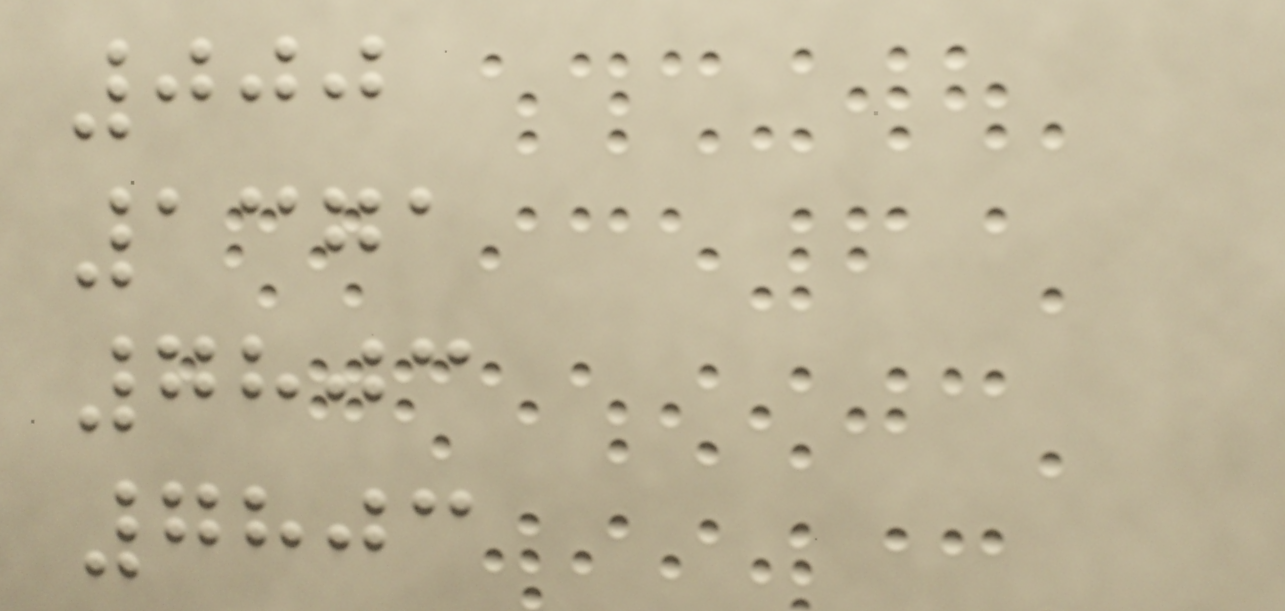000
1371
7803
7803
